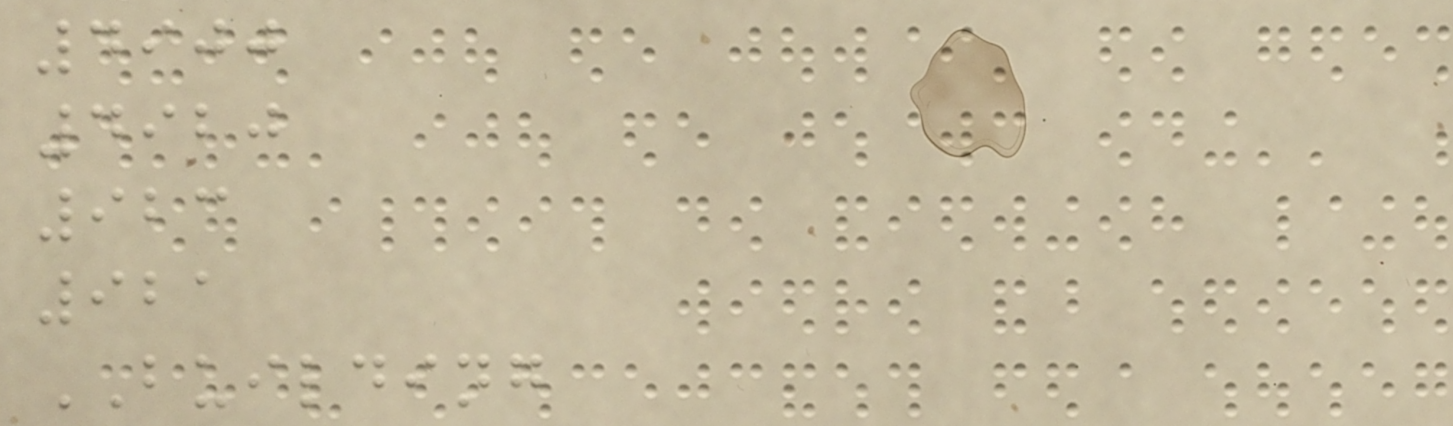4900
4920
923
921
BUILDING
